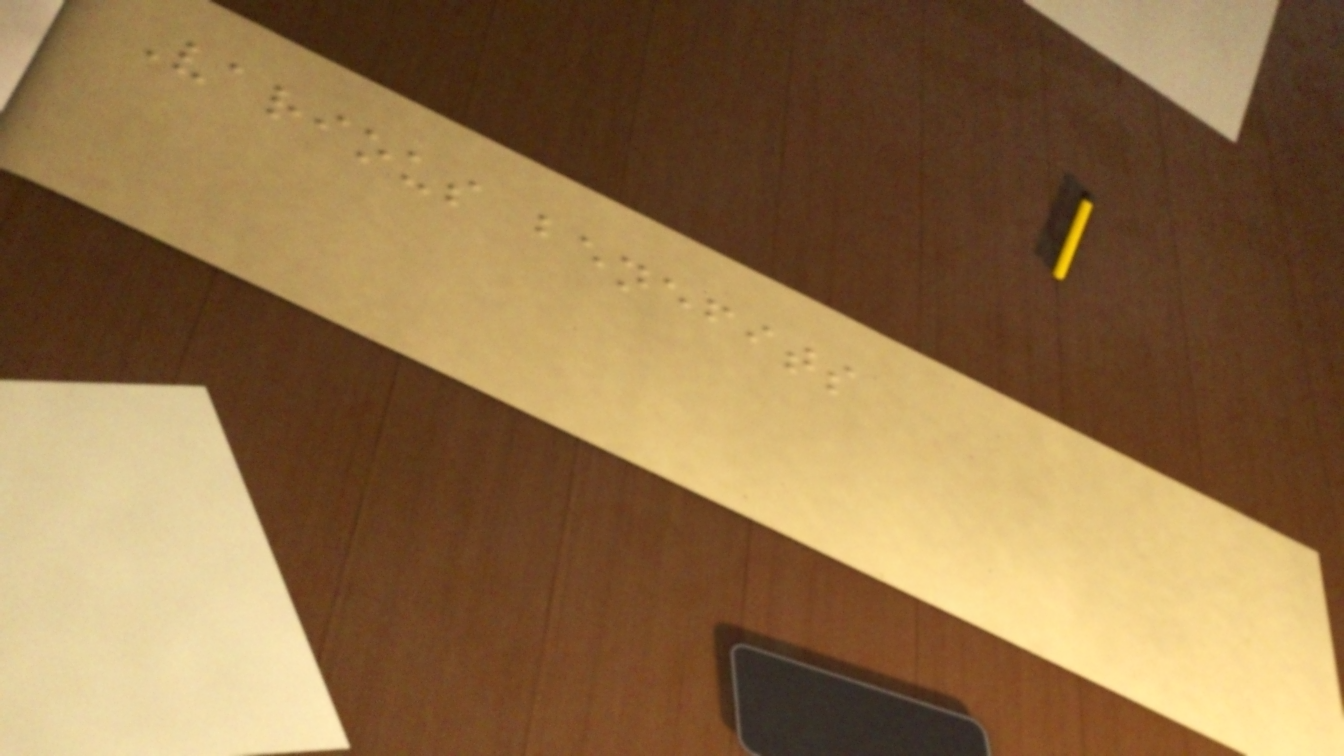Various benefits
